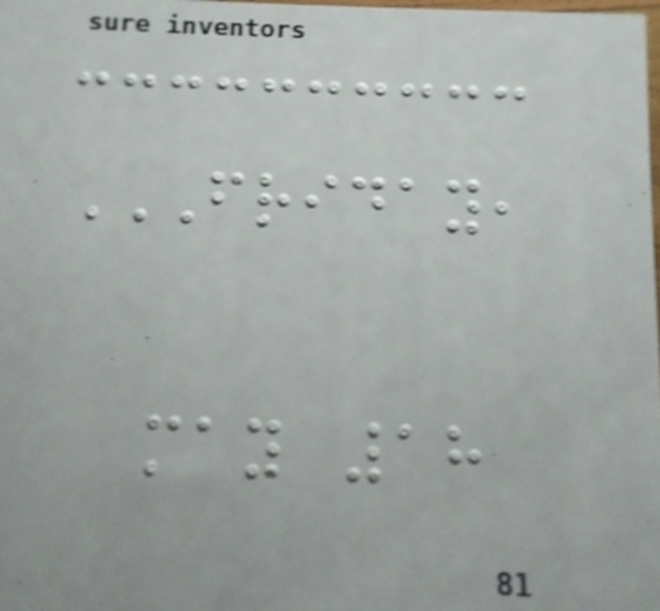FRIDAY,
MAY 18
